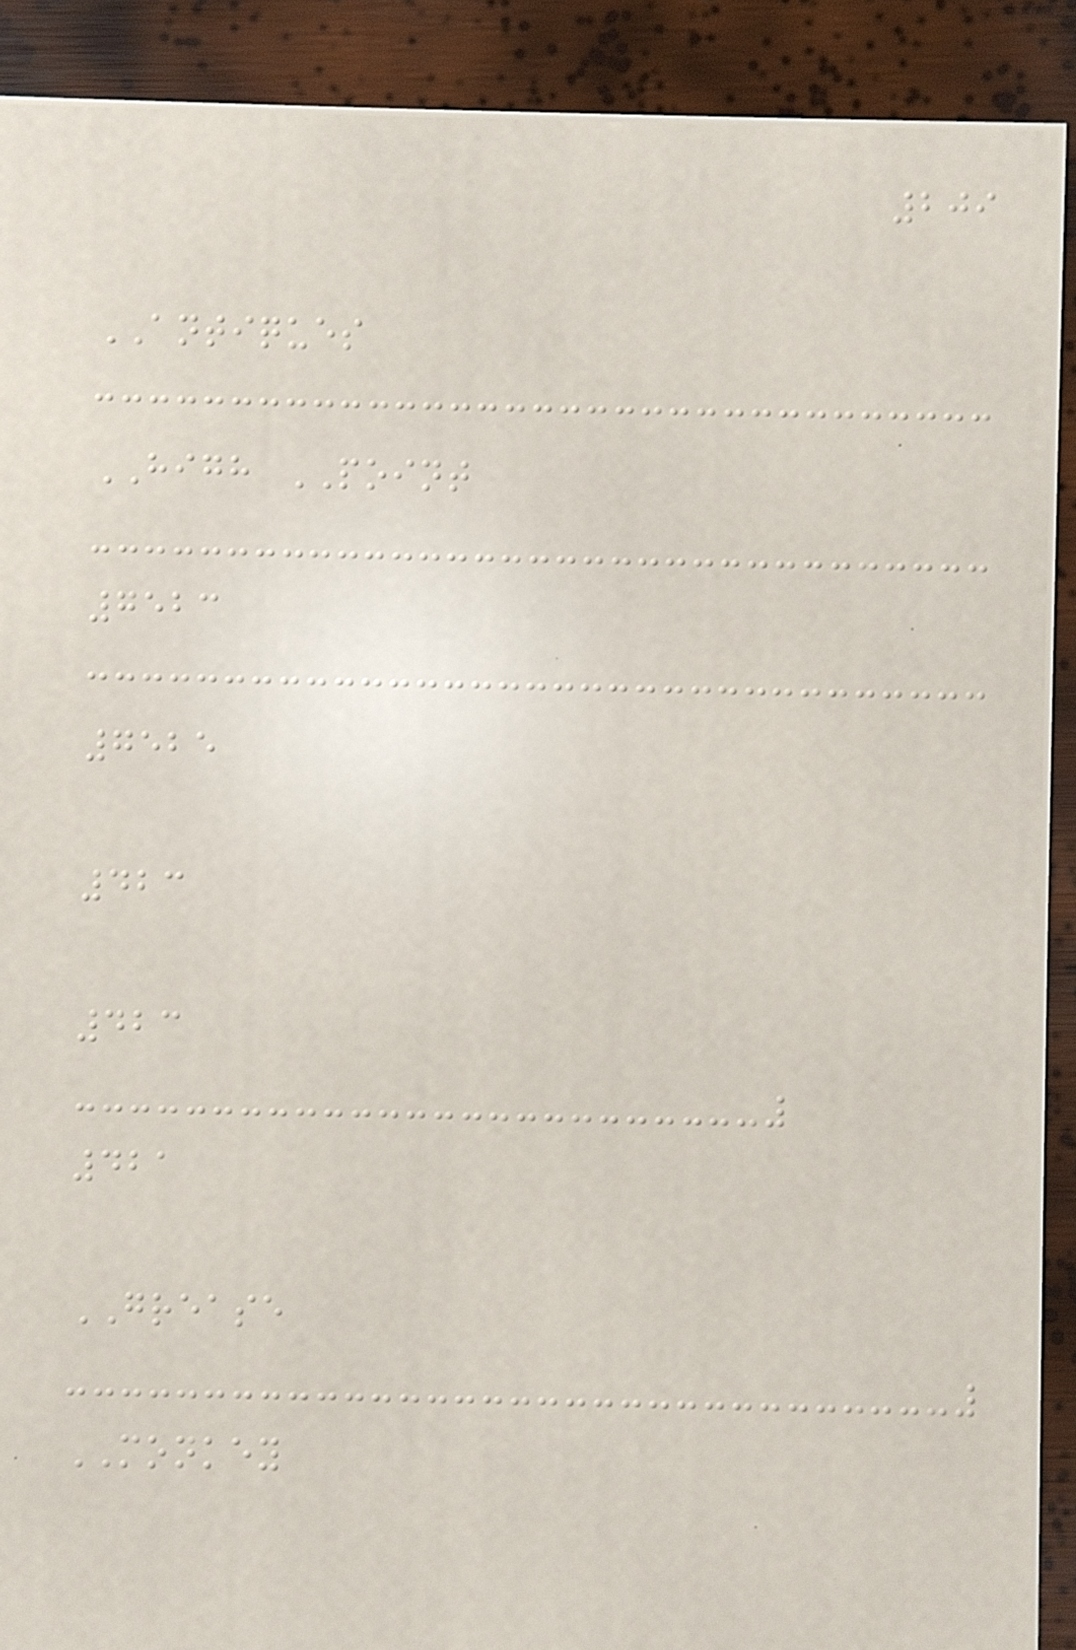209
ANTIQUES
HIGH POINT
7523
7525
423
423
421
GREASE
MONKEY
